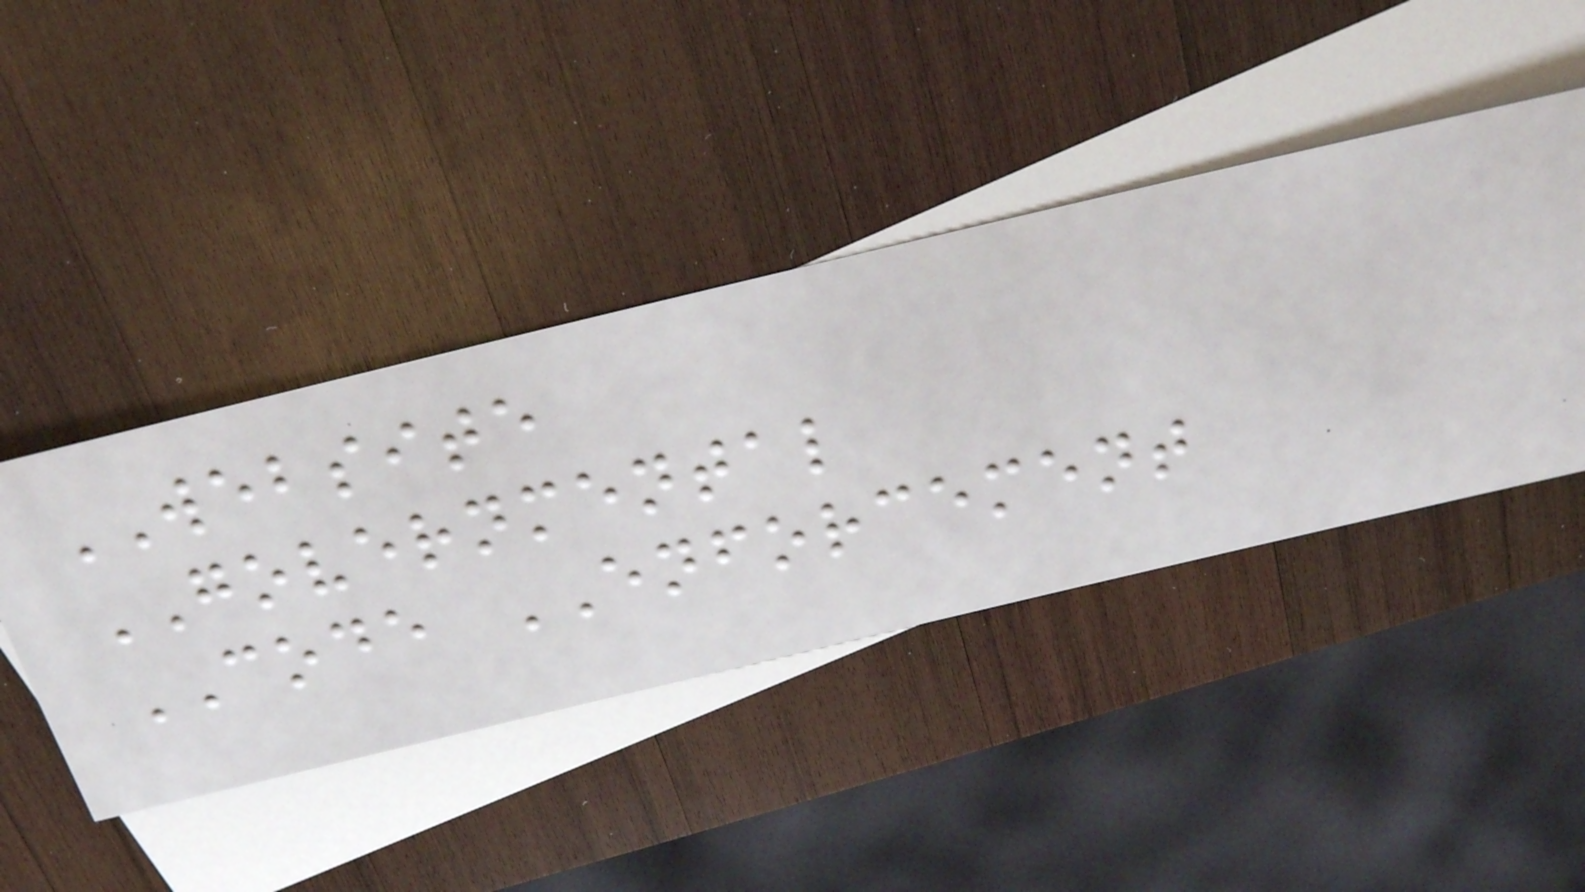WEBSITE
GOVERNMENTAL
CODE ENFORCEMENT
